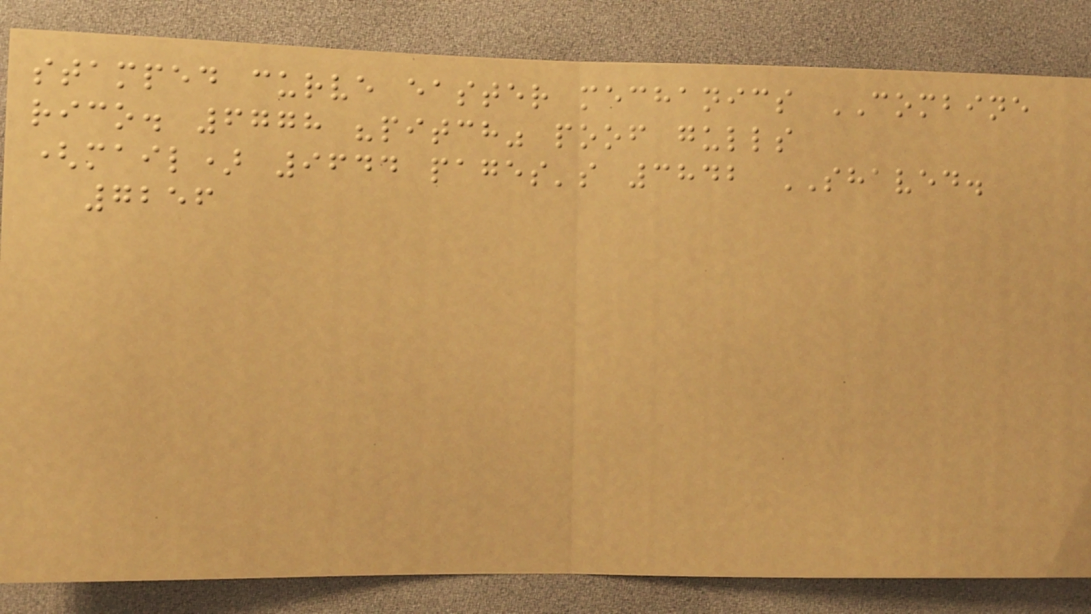stamped curve easter mechanics COMBINE
rico. 6778 "pitch" poof gulls
(mail) 9644 pages's 3842 SHAVED.
7256
